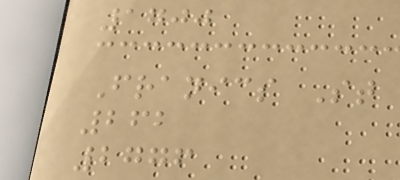1700
Franics St
262
2776
